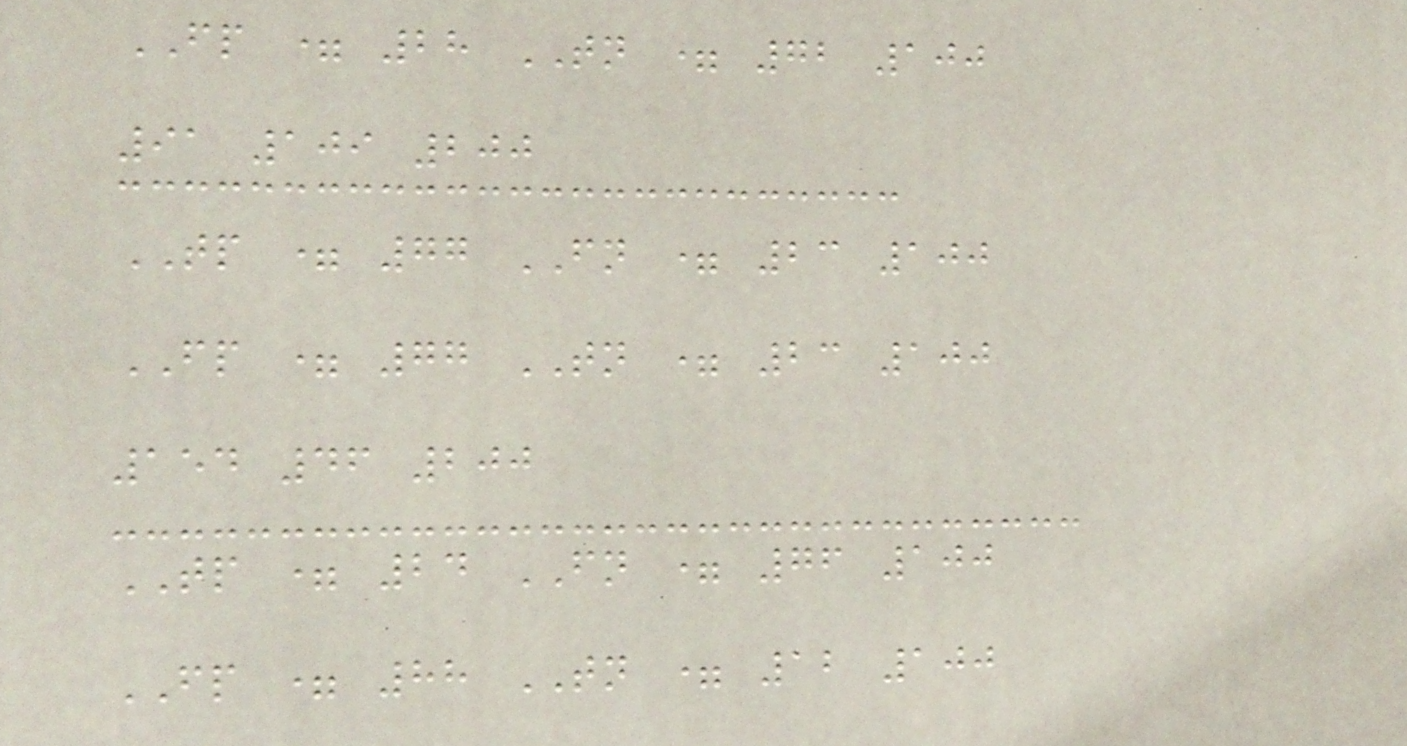FP = 28 TN = 72 100
91 109 200
TP = 77 FN = 23 100
FP = 77 TN = 23 100
154 46 200
TP = 24 FN = 76 100
FP = 88 TN = 12 100
